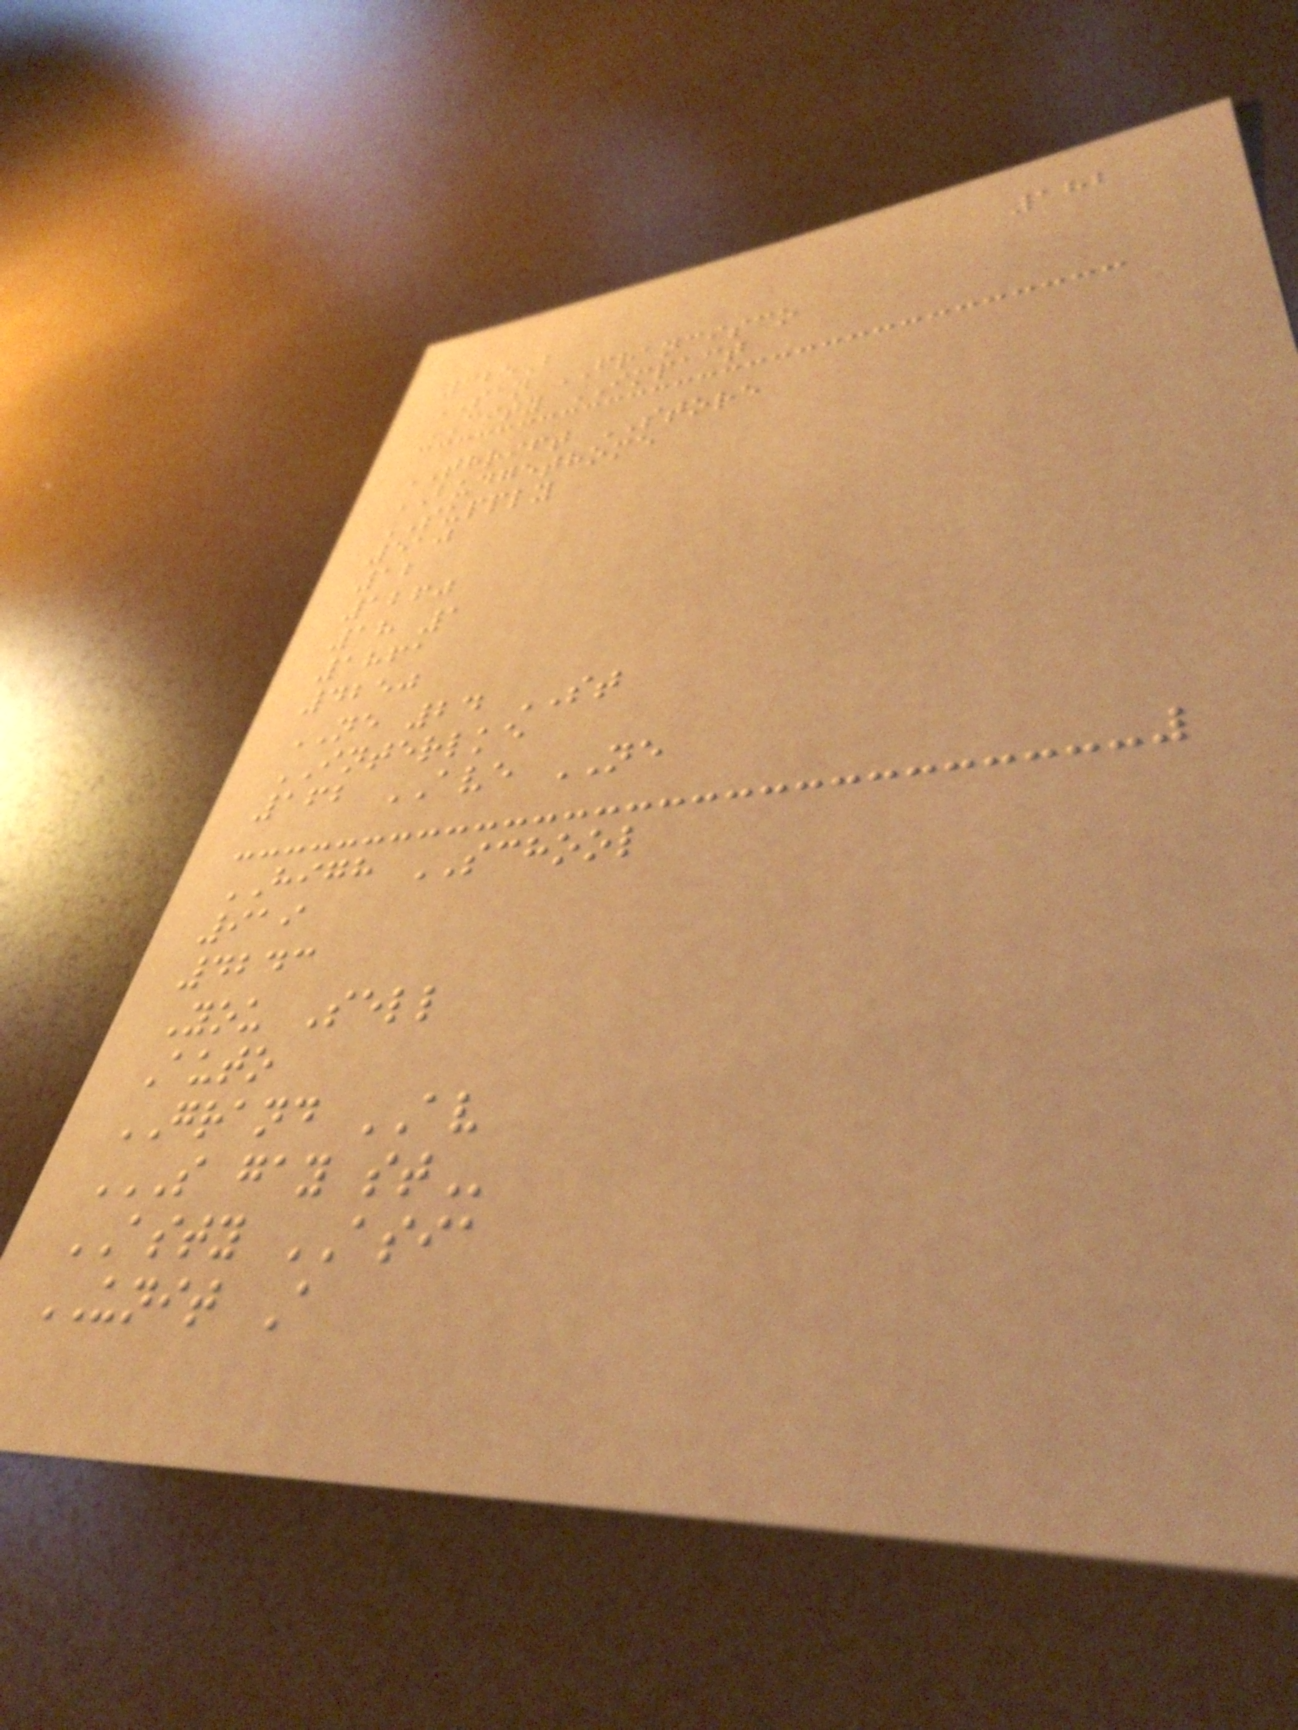182
325B
SAN FRANCISCO
CITY IMPACT
THRIFT STORE
BUDGETHOME
SUPPLY
510
12
1260
18 1
1861
4250
NE 24 ST
INTERLKE
162 AVE NE
HIGH SCHOOL
919
4243
You Sell
Auto
GRAND AV
S GAY ST
ASTY ASIA
UNIT A
